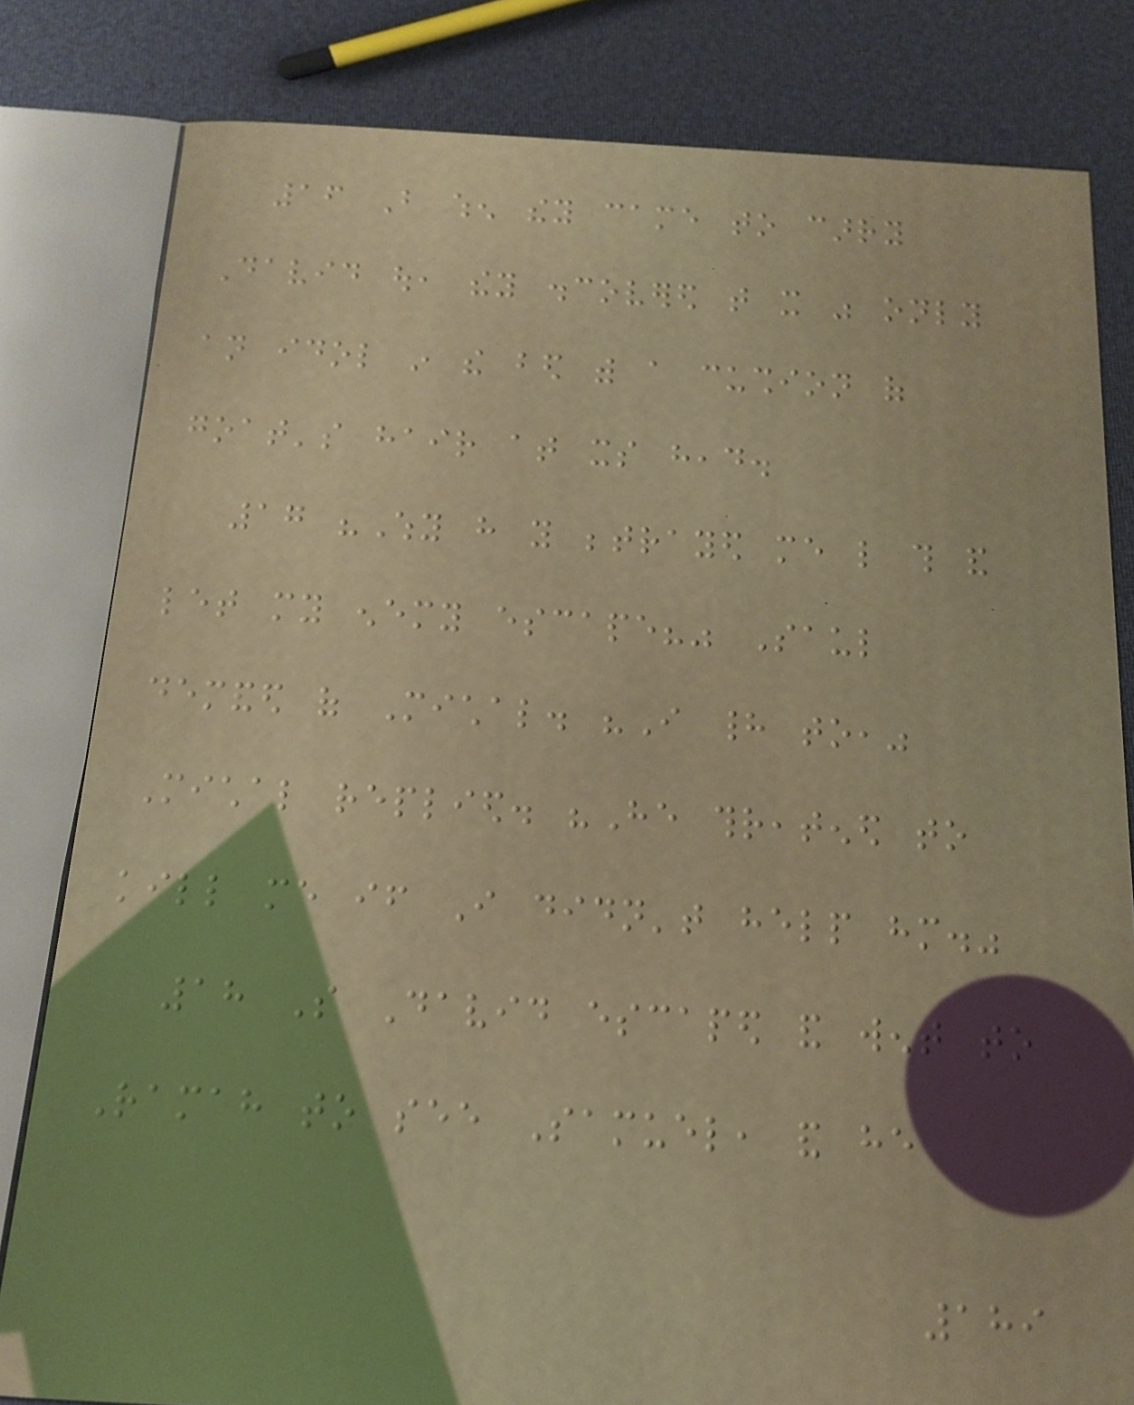16 But when they came to carry
David out, they discovered that it was only
an idol in the bed with a cushion of
goat's hair at its head.
17 "Why have you betrayed me like this and
let my enemy escape?" Saul
demanded of Michal. "I had to,"
Michal replied. "He threatened to
kill me if I didn't help him."
18 So David escaped and went to
Ramah to see Samuel, and he
189
